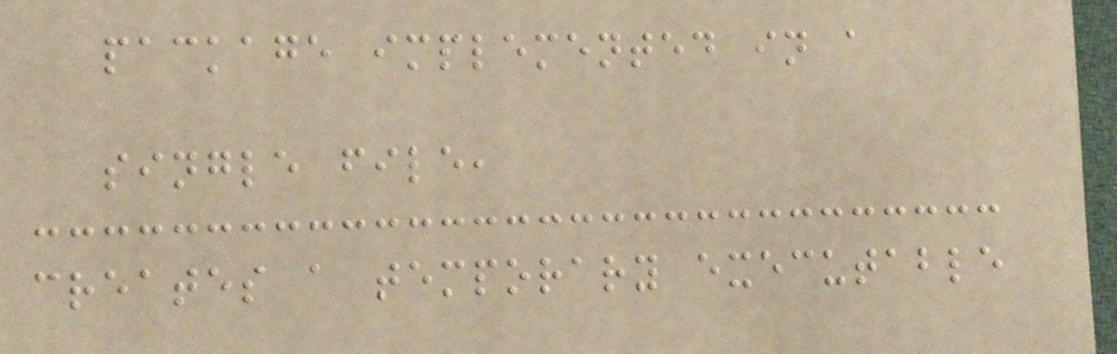package implemented in a
single file,
creates a temporary executable
